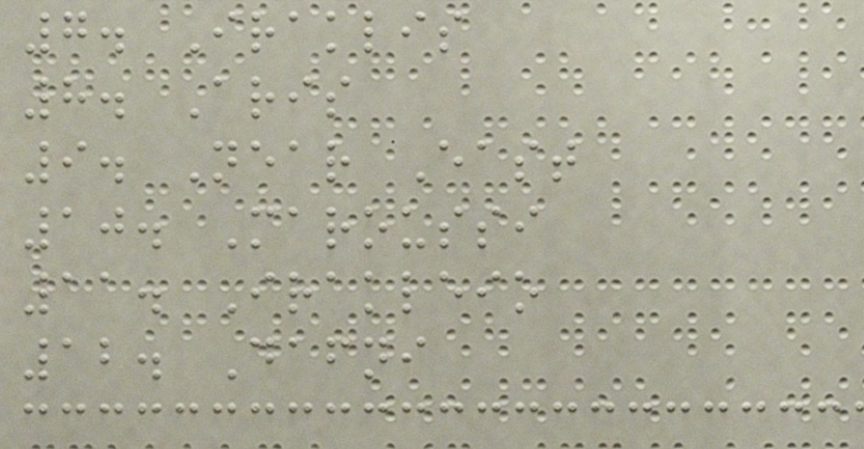7. Iraklis
8. Aris
9. Near East
10. Maroussi
11. Irakleio
12. Dafni
